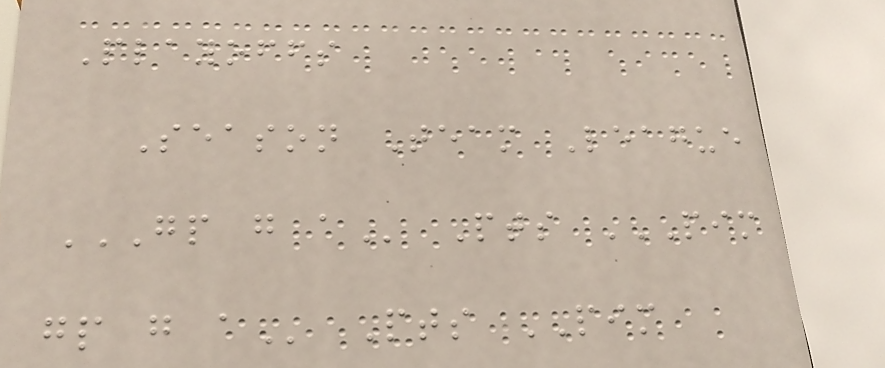Playoffs
Season Team League
GP G A Pts PIM
GP G A Pts PIM
